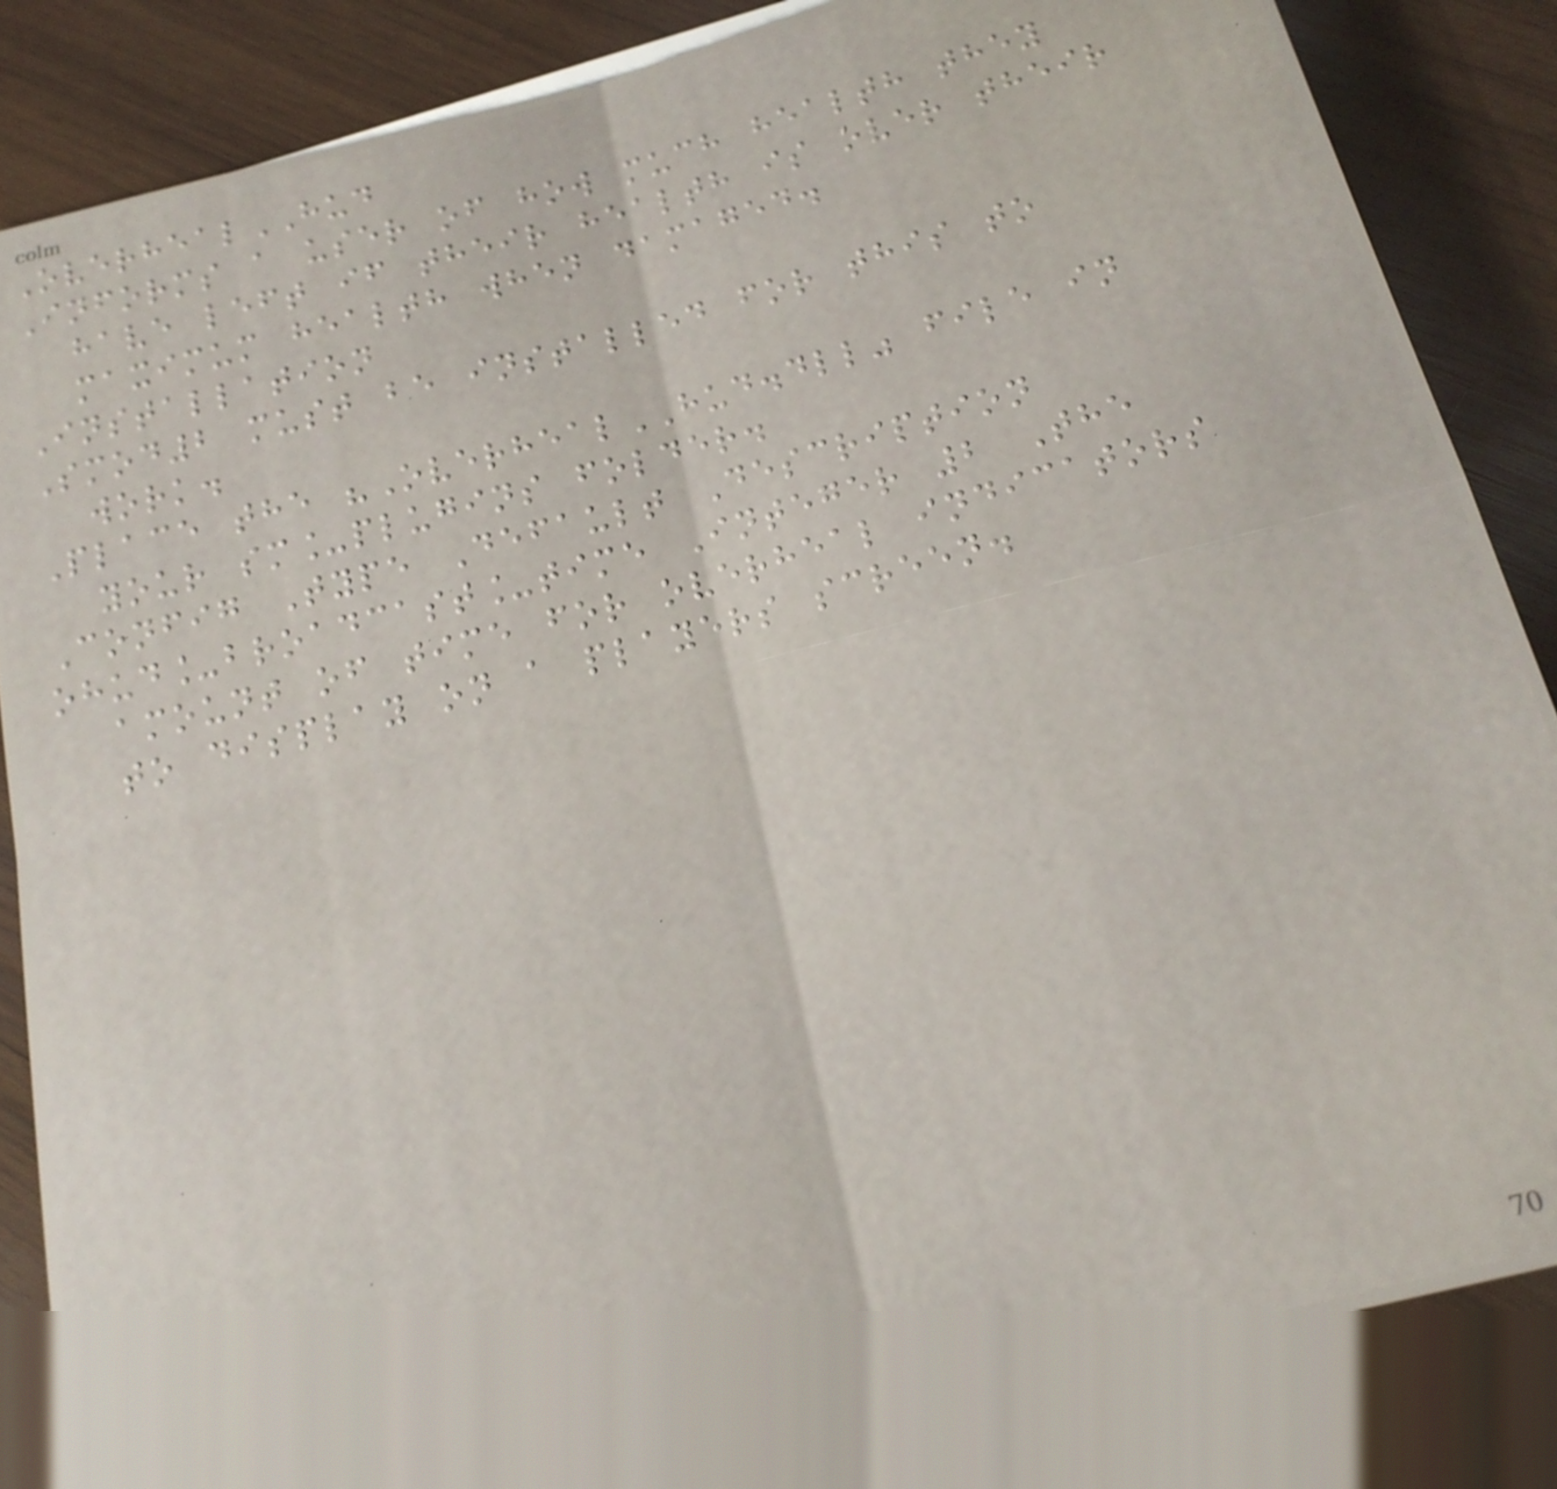OverhealHUD
Informs a user of how much health they
have left if their health is over their
maximum health when damaged.
Installation
Smod2 must be installed for this to
work.
Place the "OverhealHUD.dll" file in
your sm_plugins folder.
Config Type Default Description
ohud_broadcast_time Integer 2 The
amount of time for overheal indicators
to display on a players screen.
